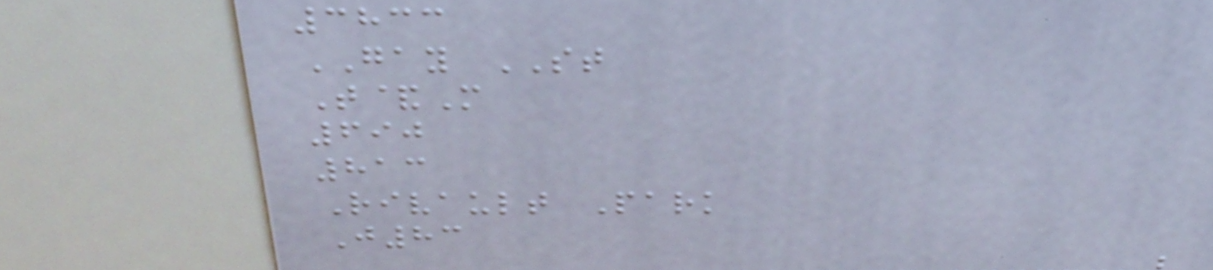3833
GAY ST
T&M
690
813
Rivault Park
J83
